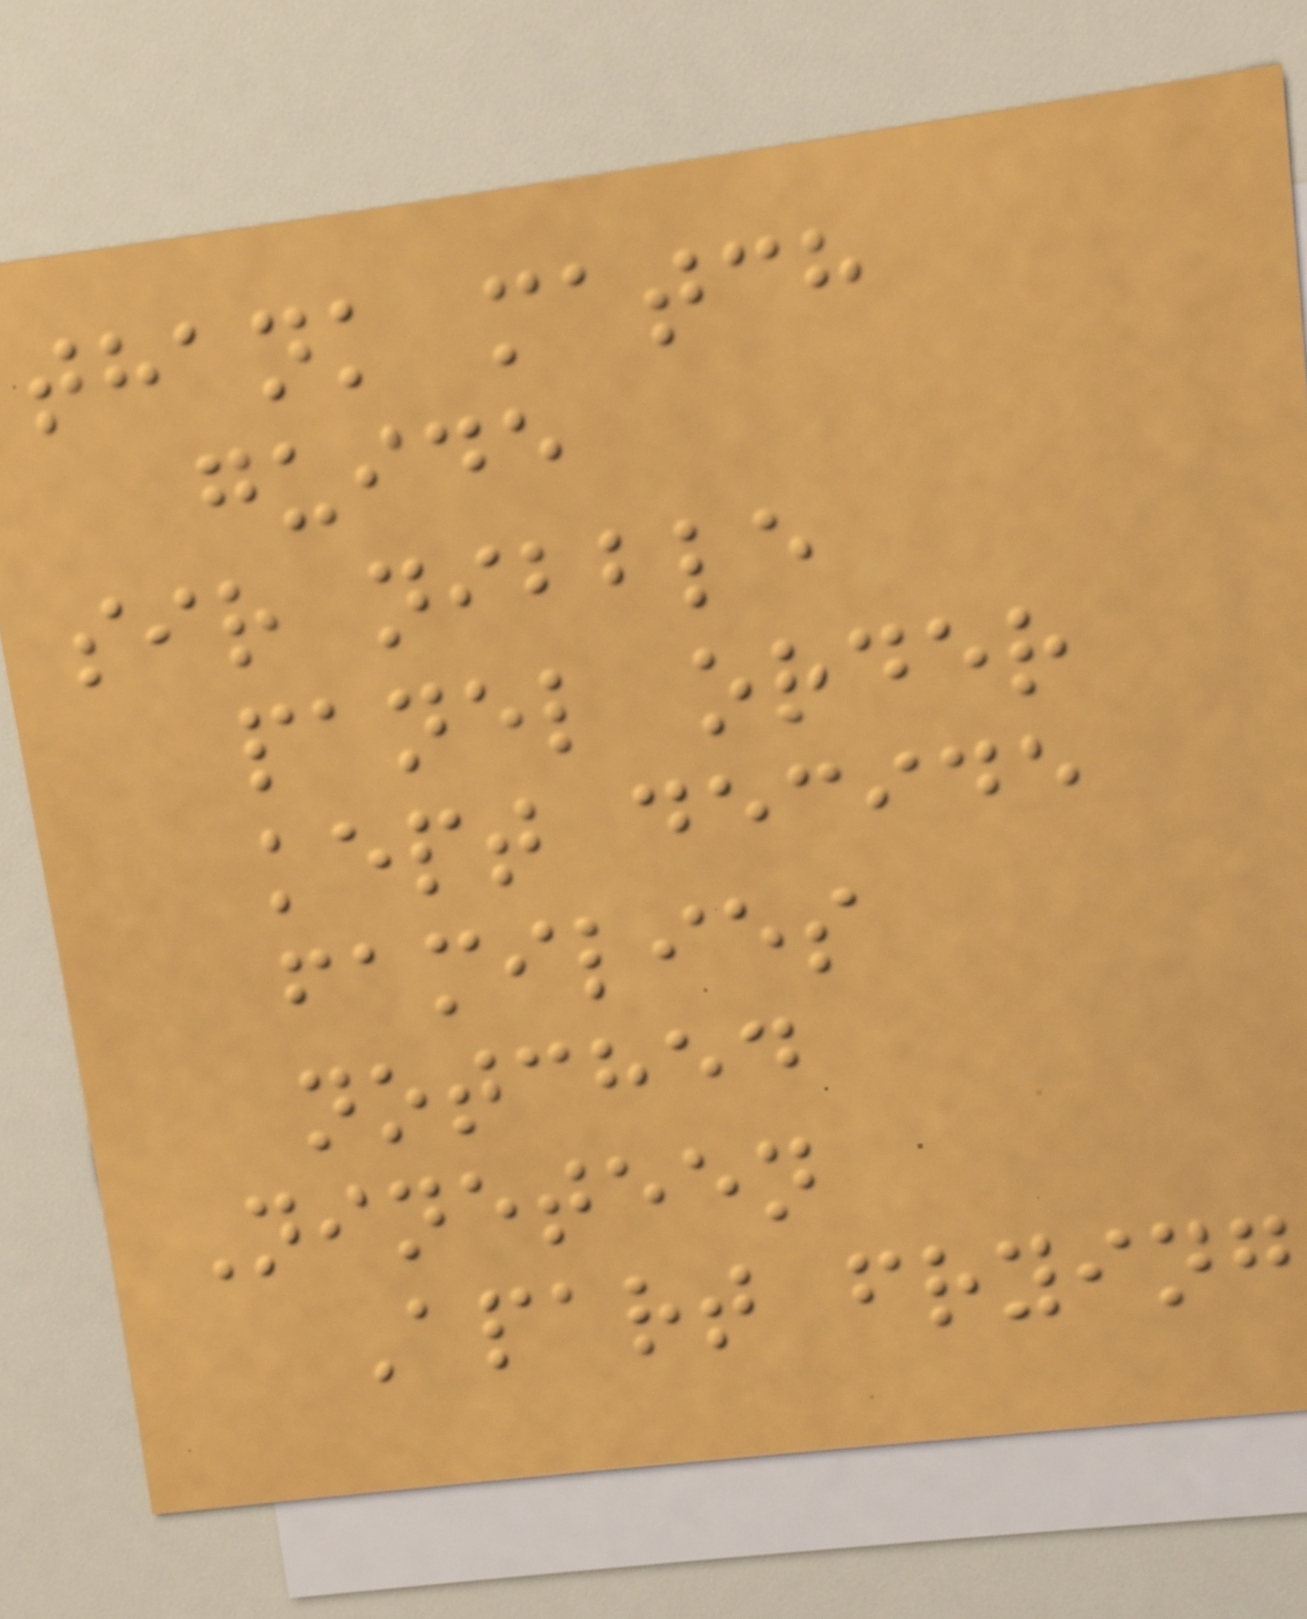thank match
guide
sir nibble
panel order
kept decide
families
notched
Nineteen
Apart frying
